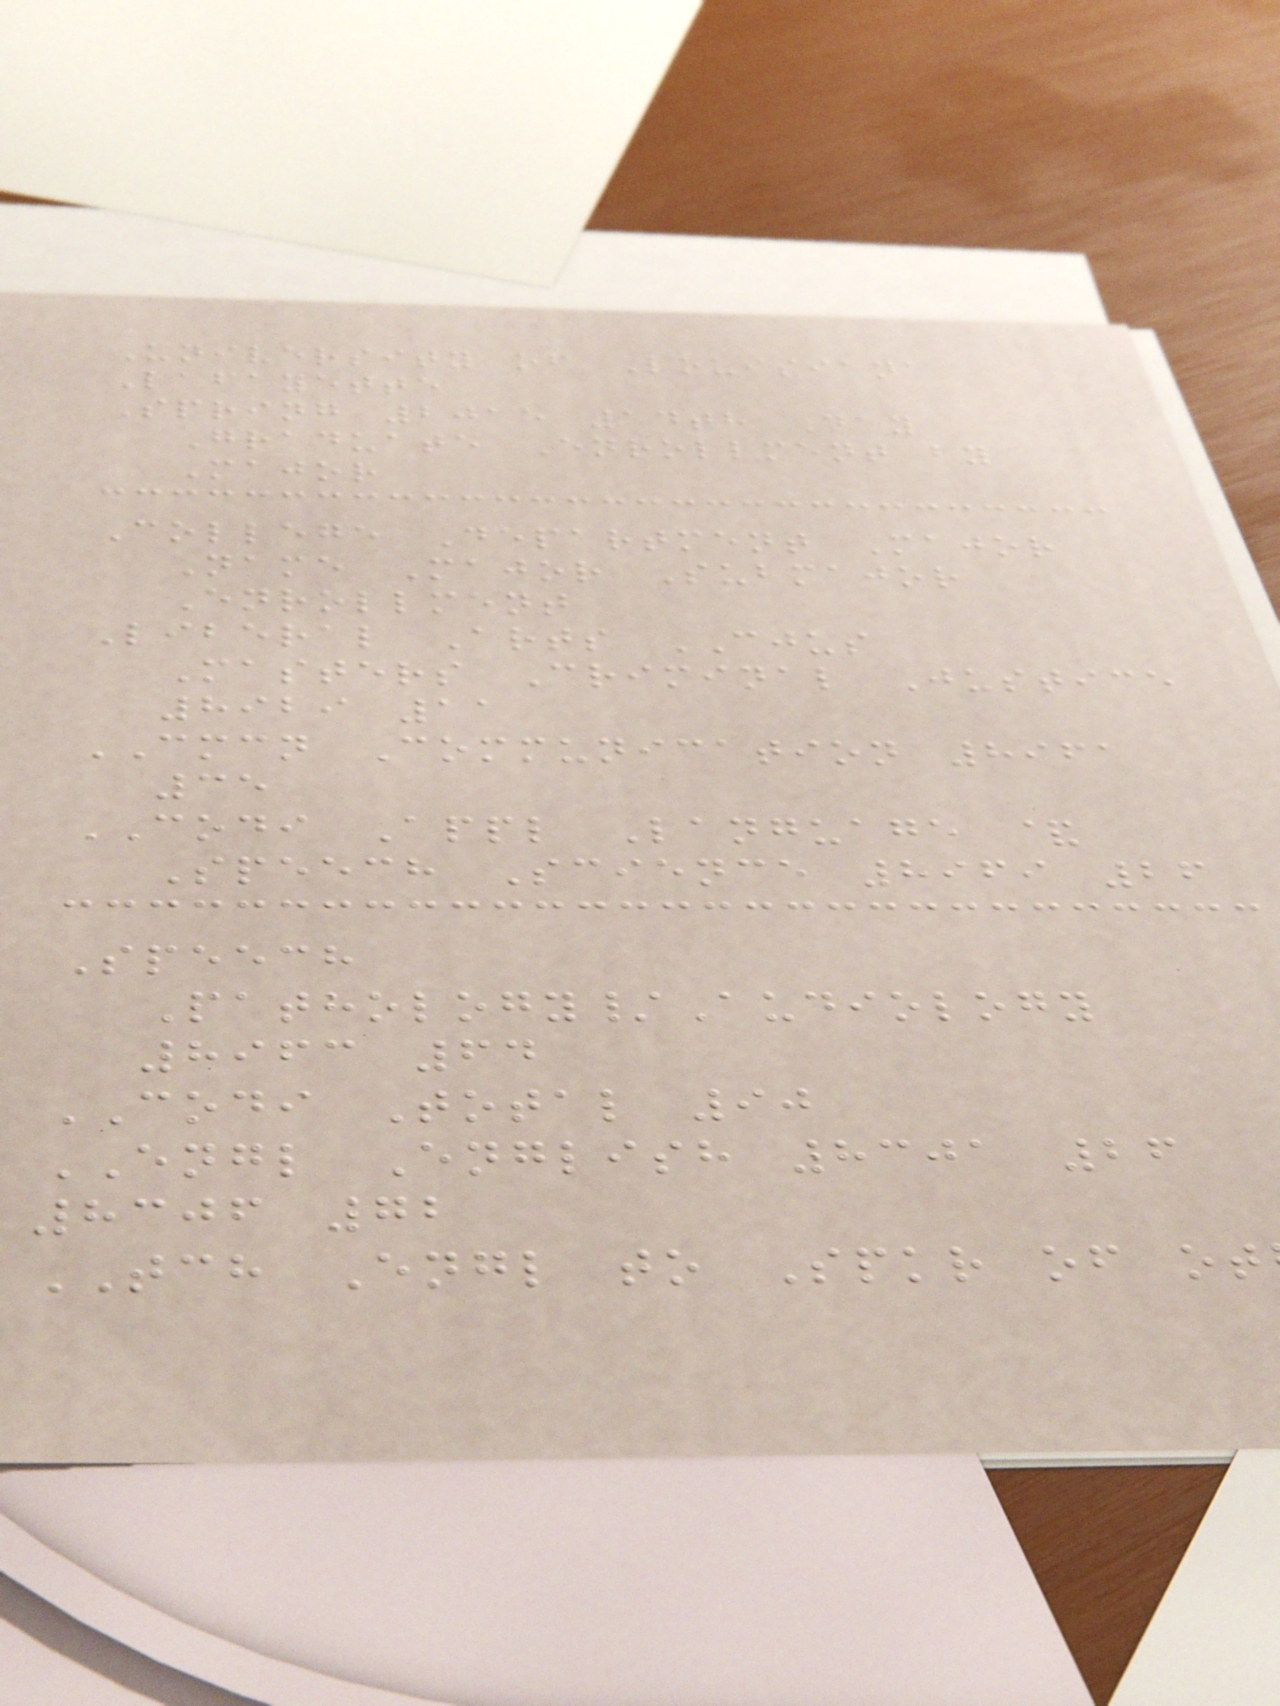University of Louisiana
Lafayette
Spring 2015 14th Day
Graduate Enrollment by
Major
College Department Major
Name Major Submajor
Enrollment
Liberal Arts CJUS
Masters Criminal Justice
8929 11
CMCN Communication 8961
35
CODI Appl Language &
Speech Science 8969 26
Speech
Pathology/Audiology
8963 64
CODI Total 90
ENGL English 8301 26
8306 72
TCH Engl to Spkr of ot
